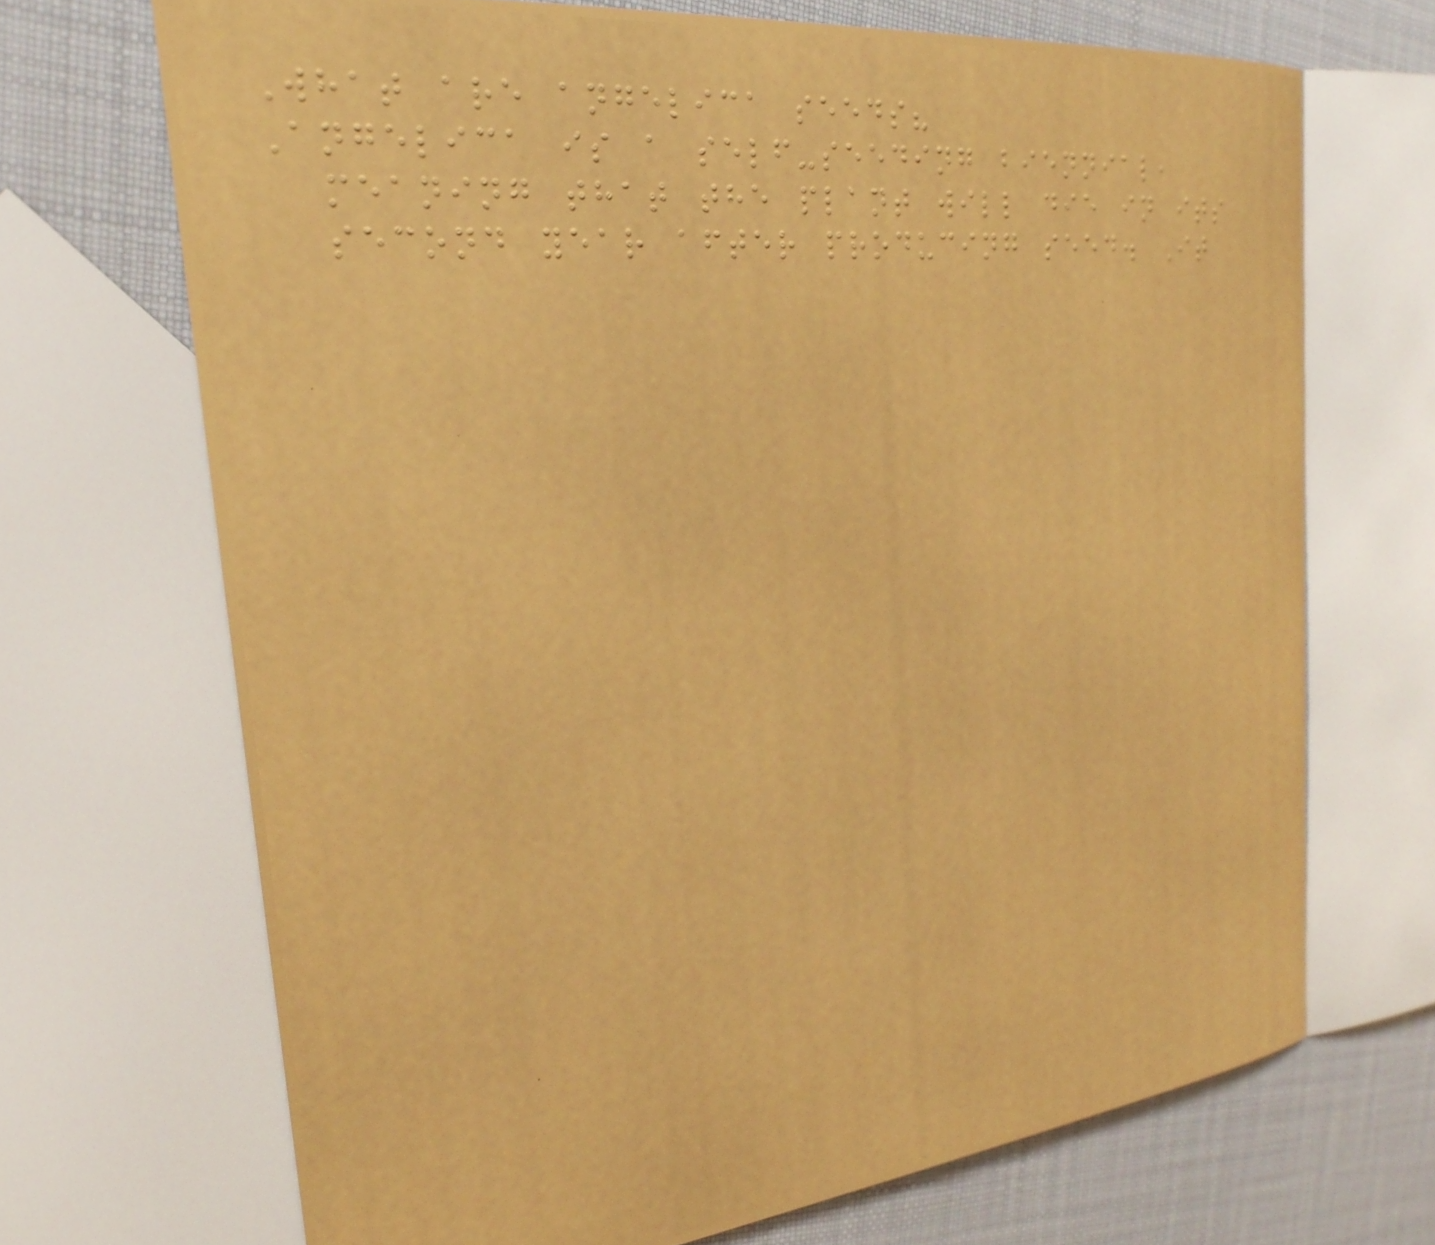What are angelica seeds?
Angelica is a self-seeding biennial,
meaning that the plant will die in its
second year after producing seed. It
